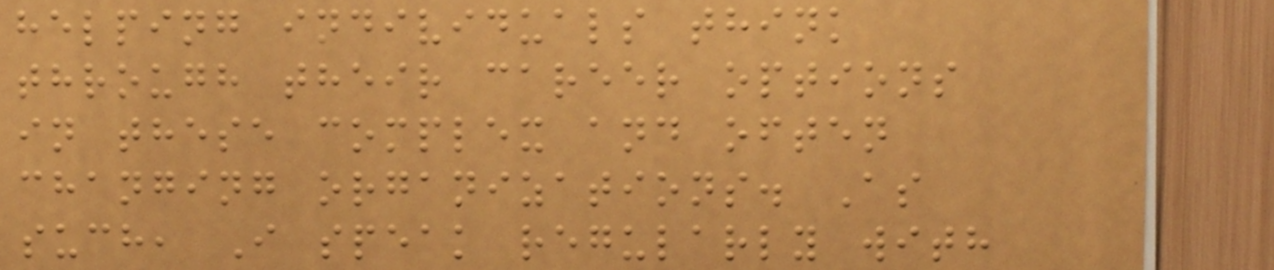helping individuals think
through their career options
in these complex and often
changing organizations. As
such, I speak regularly with
